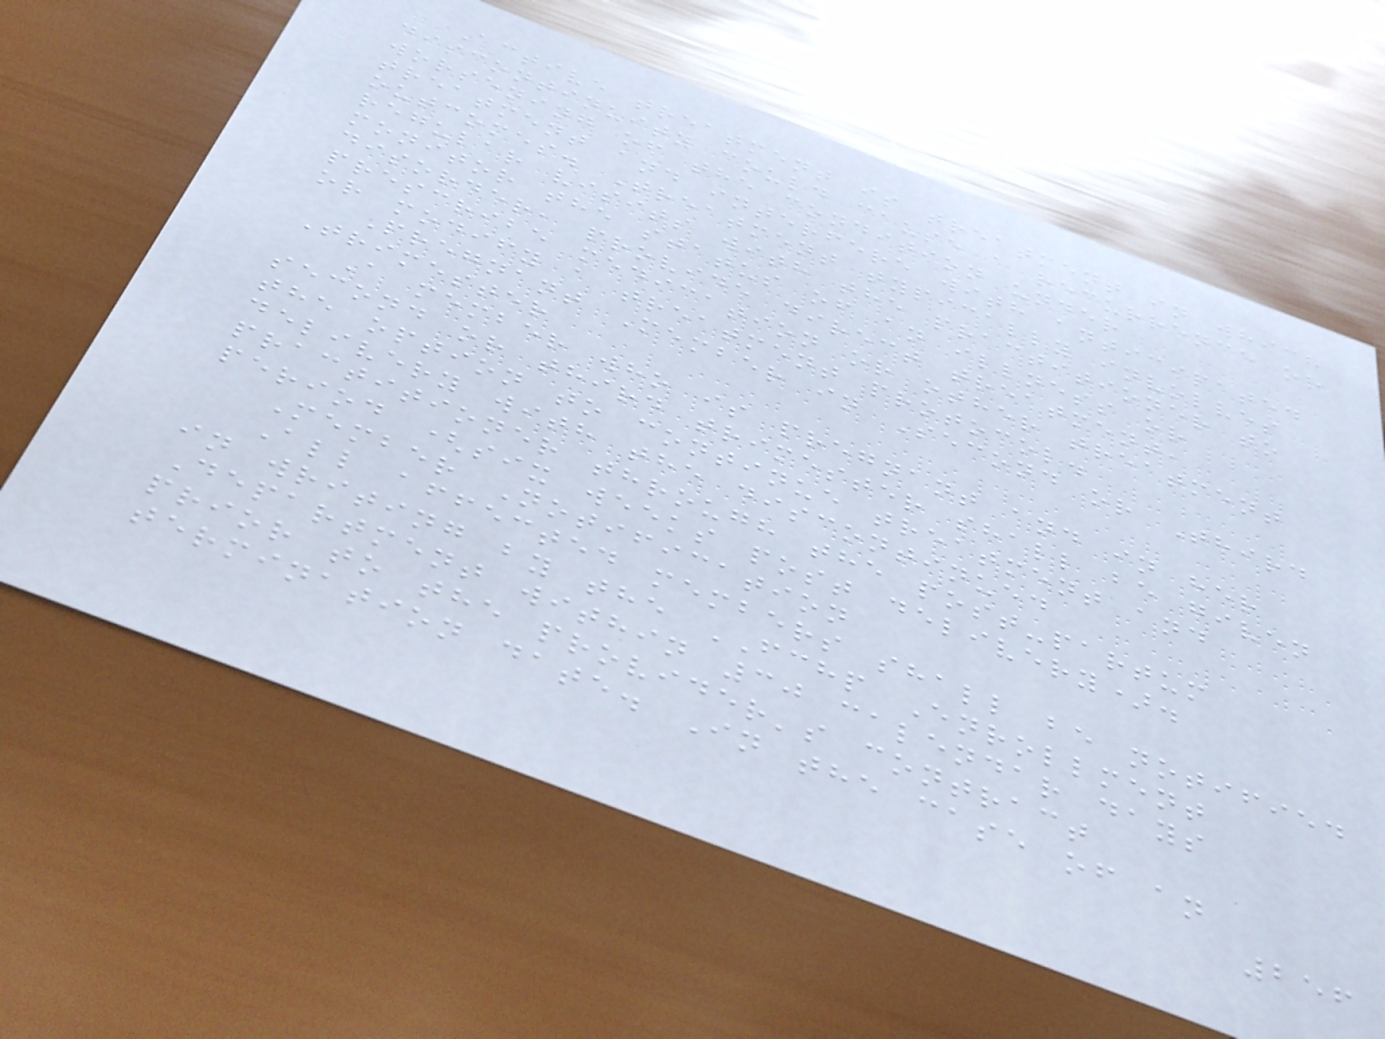Active treatment is treatment in which
discontinuity could cause a recurrence or
worsening of the condition under
treatment and interfere with anticipated
outcomes. Treatment typically involves
regular visits with the practitioner to
monitor the status of an illness or
disorder, provide direct treatment,
prescribe medication or other treatment
or modify a treatment protocol.
Pregnant Member in Second or Third
Trimester
A member who is pregnant and in her
second or third trimester shall be given
the option to continue treatment and
delivery with the discontinued
practitioner through the post-partum
period (six weeks post delivery).
Member Notification
All affected members shall be notified
in writing by the FCHP Enrollment
Department within 30 calendar days
prior to the provider's contract
termination date. In the case of an
256
